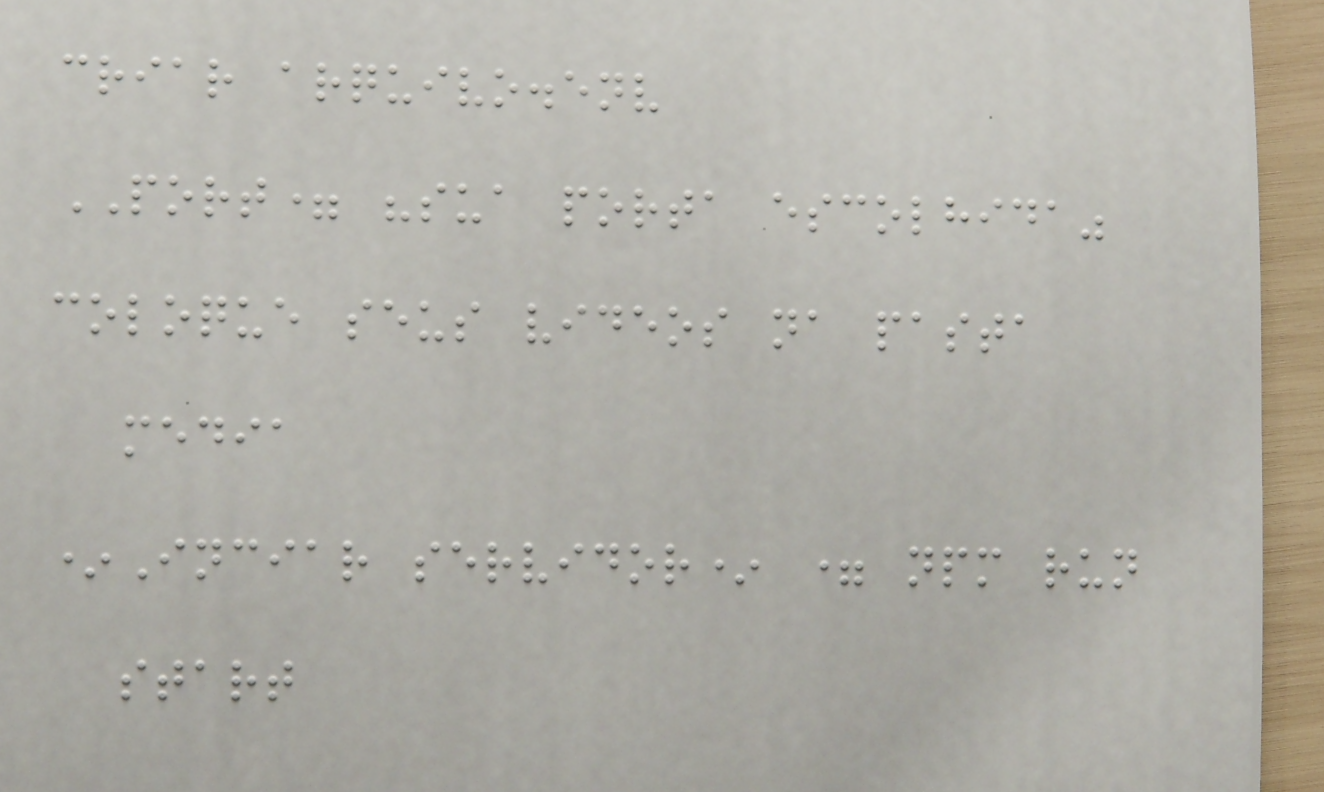criar arquivo.env
PORT= "sua porta escolhida"
coloque seus videos na pasta
media
*Inciar servidor* = npm run
start
